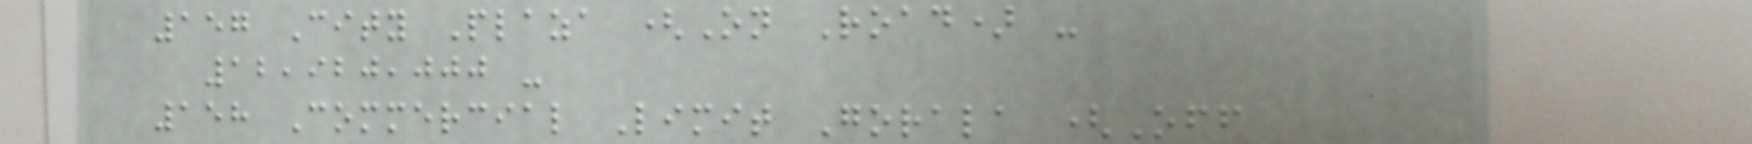157 City Plaza (On Road) -
12,920,000 -
158 Commercial Limit Gorala (Off
